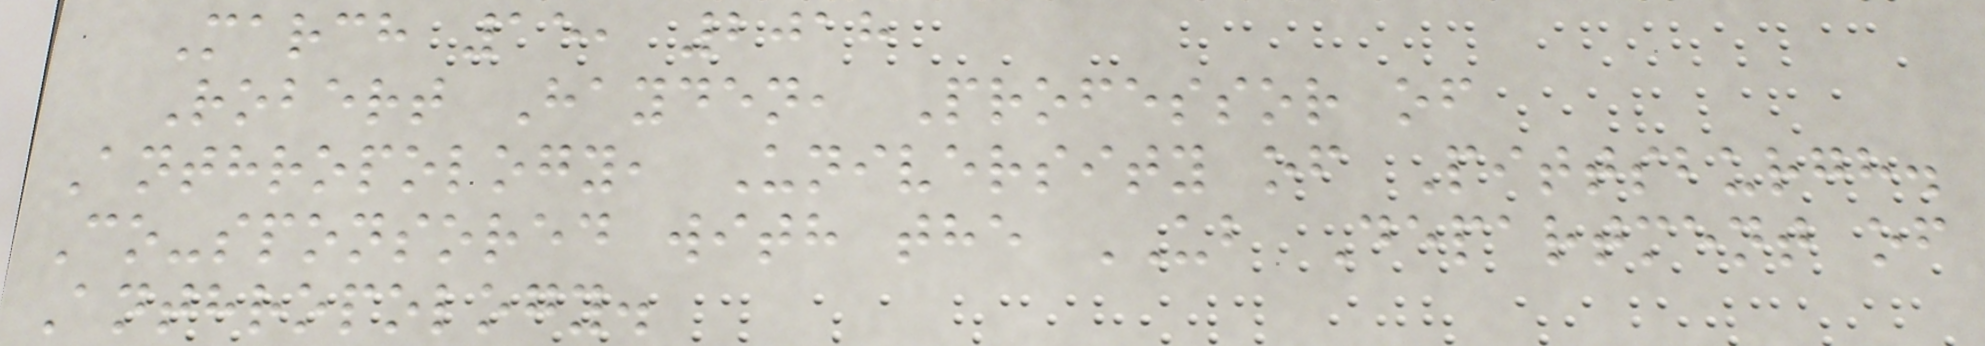March 15, 2018
Robert Hayden, Professor of
Anthropology, University of Pittsburgh.
Co-sponsored with the UB Department of
Anthropology.
